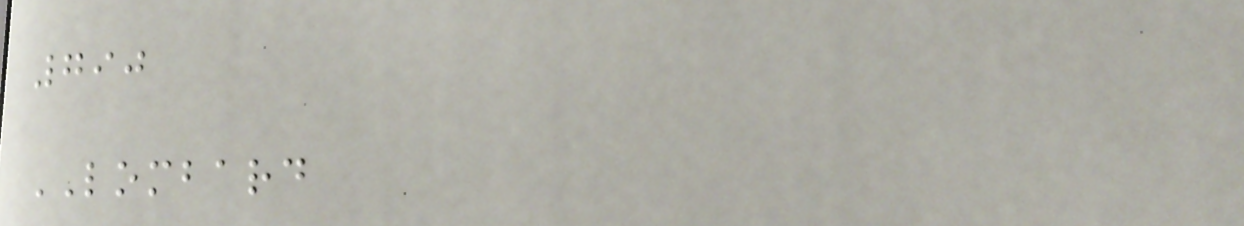790
LOMBARD
